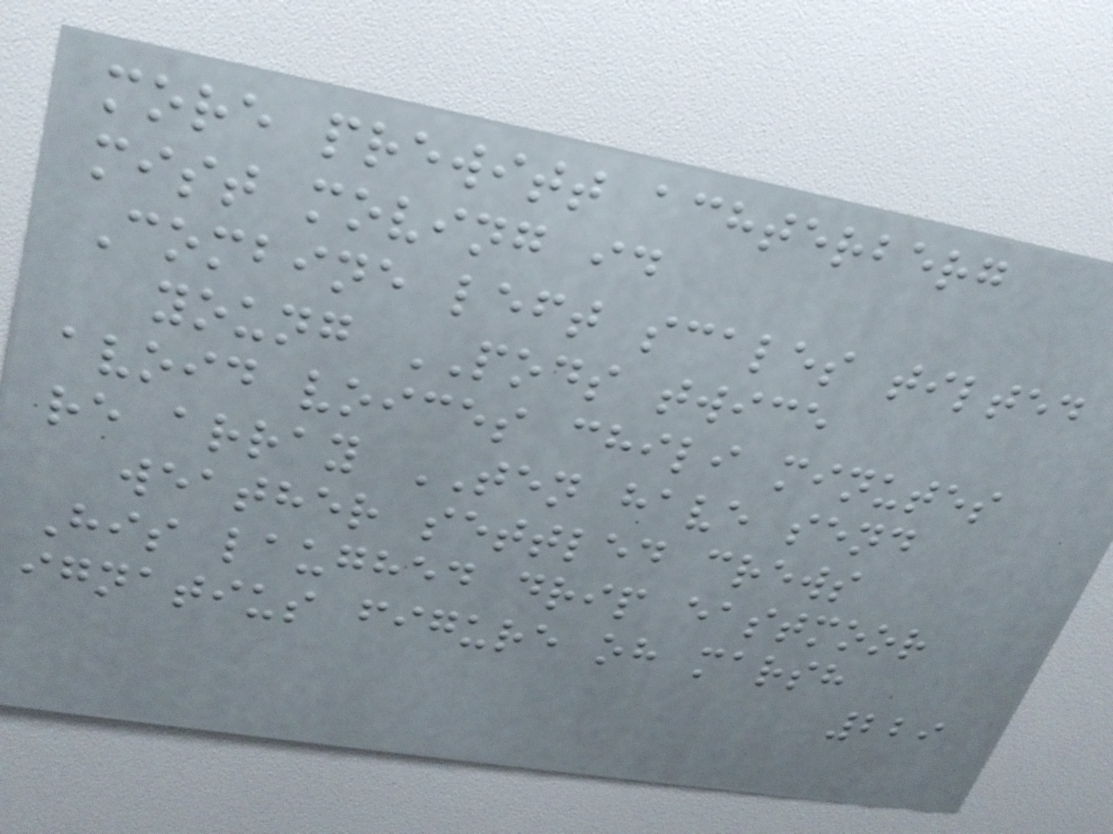more prewitt achterberg
mist moving id
Combine left scales tilted
young PODS twice
avoid voices chili minutes
re array TEN have send
weather settled crews
His laughed drip eastmoor
ignatius figure oh marsh
229
